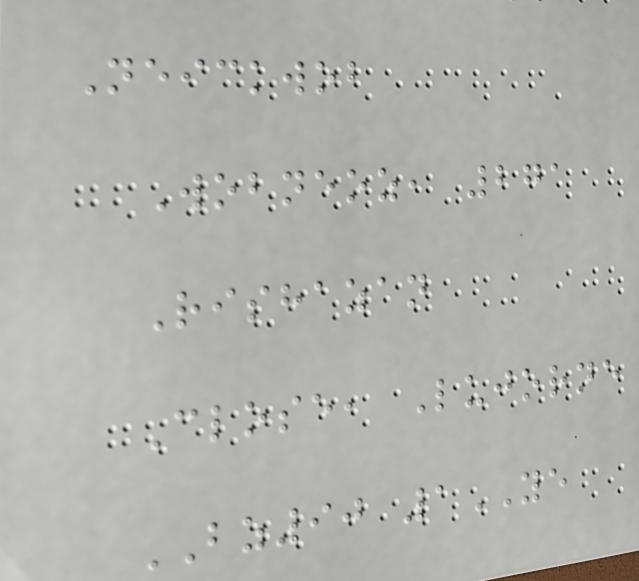Neickwob
Wobneoz, 271
Rishazan
Close, Lujorne
BZ90 1YE
